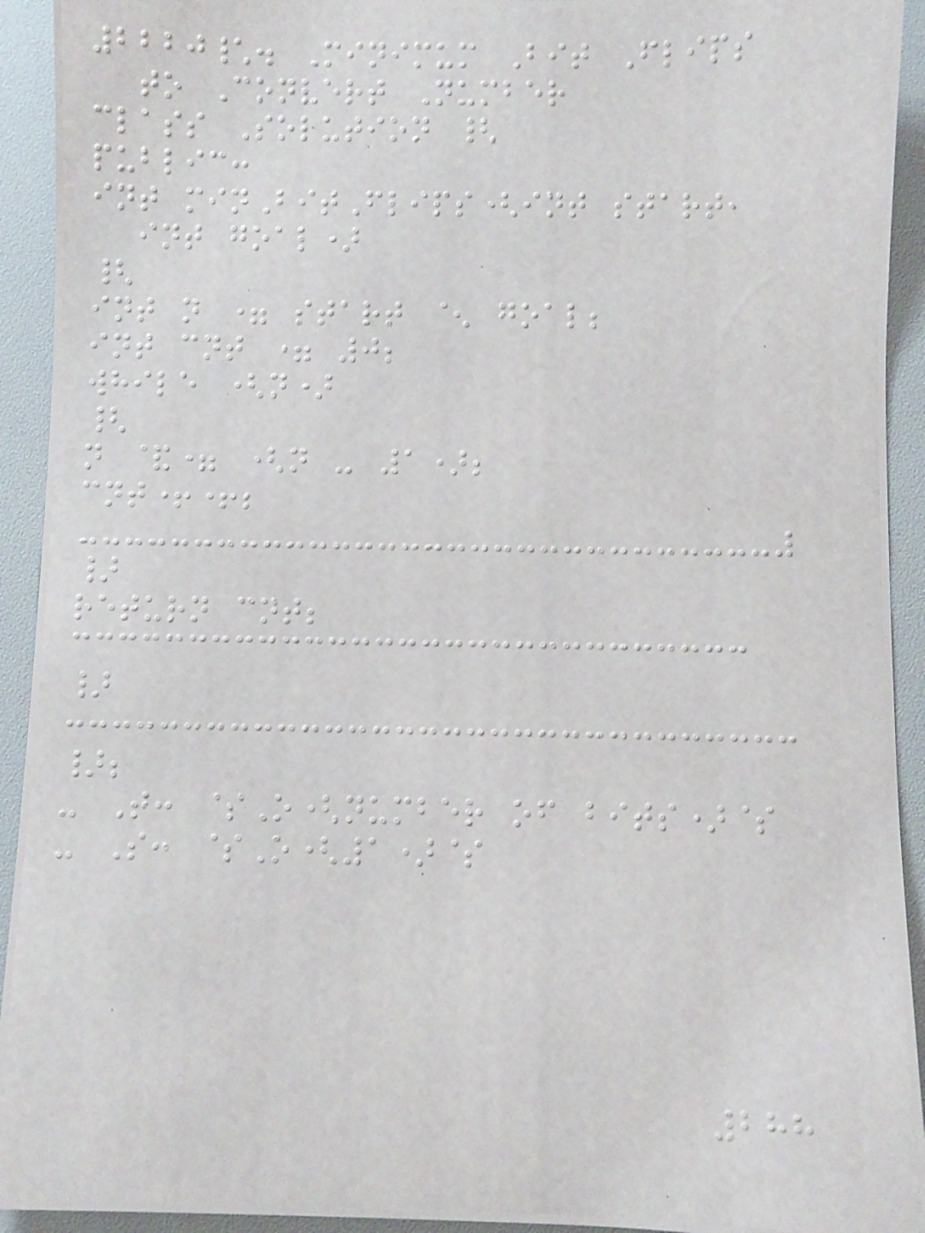2220\. Minimum Bit Flips
to Convert Number
class Solution {
public:
int minBitFlips(int start,
int goal)
{
int n = start ^ goal;
int cnt = 0;
while (n)
{
n &= (n - 1);
cnt++;
}
return cnt;
}
};
- T: $O(number of bits)$
- S: $O(1)$
288
